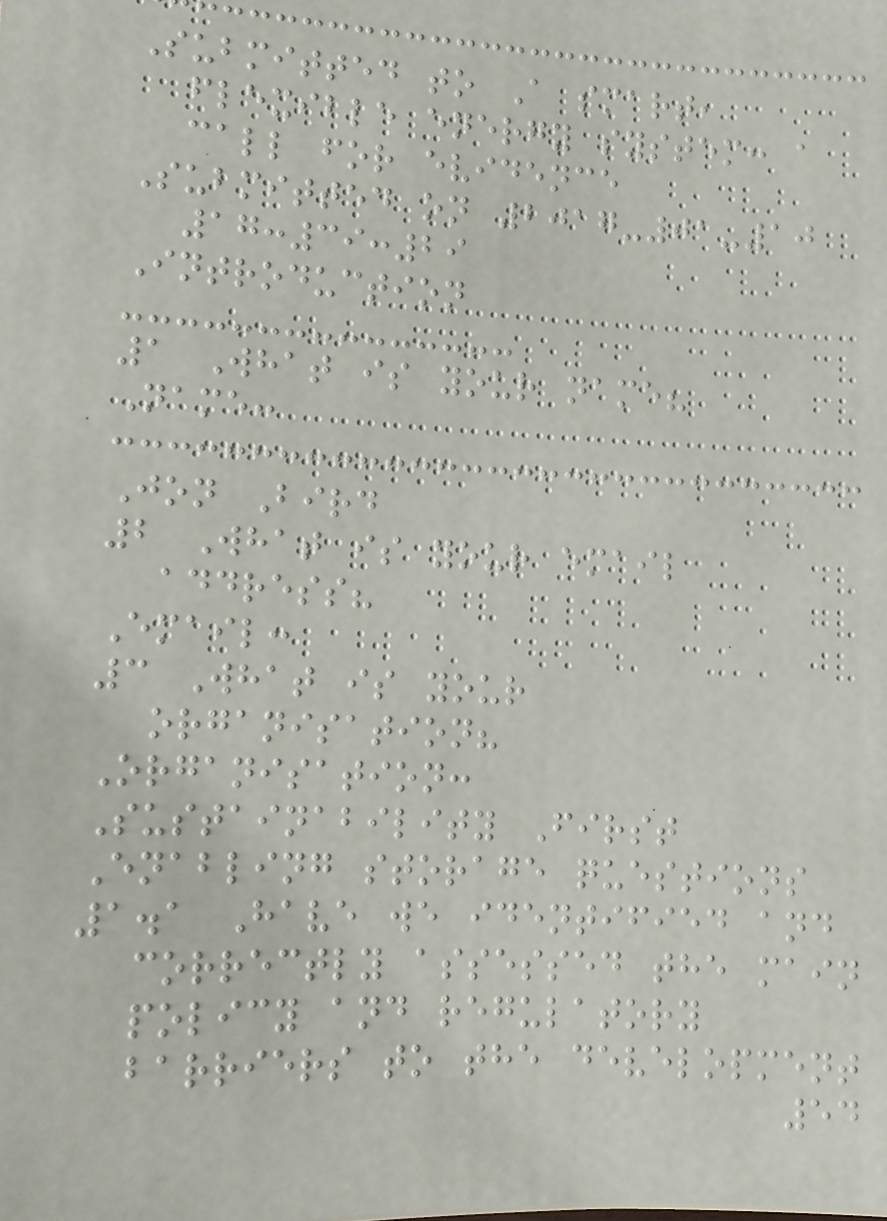Submitted to A smart,
flexible energy system: a
call for evidence
Submitted on 2017-01-10
17:39:29
Introduction
1 What is your name?
Name:
Jon Bird
2 What is your email
address?
Email:
3 What is your
organisation?
Organisation:
Sustainability First
Enabling storage questions
1.1 Have we identified and
correctly assessed the main
policy and regulatory
barriers to the development
54
